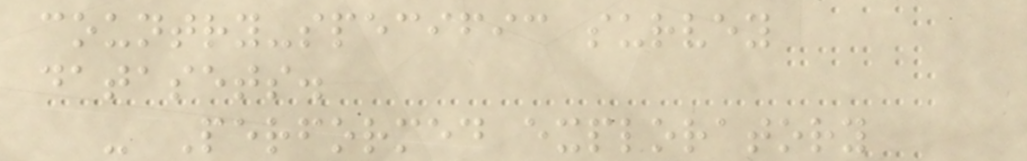country-specific survey
datasets.
- Performed exploratory
